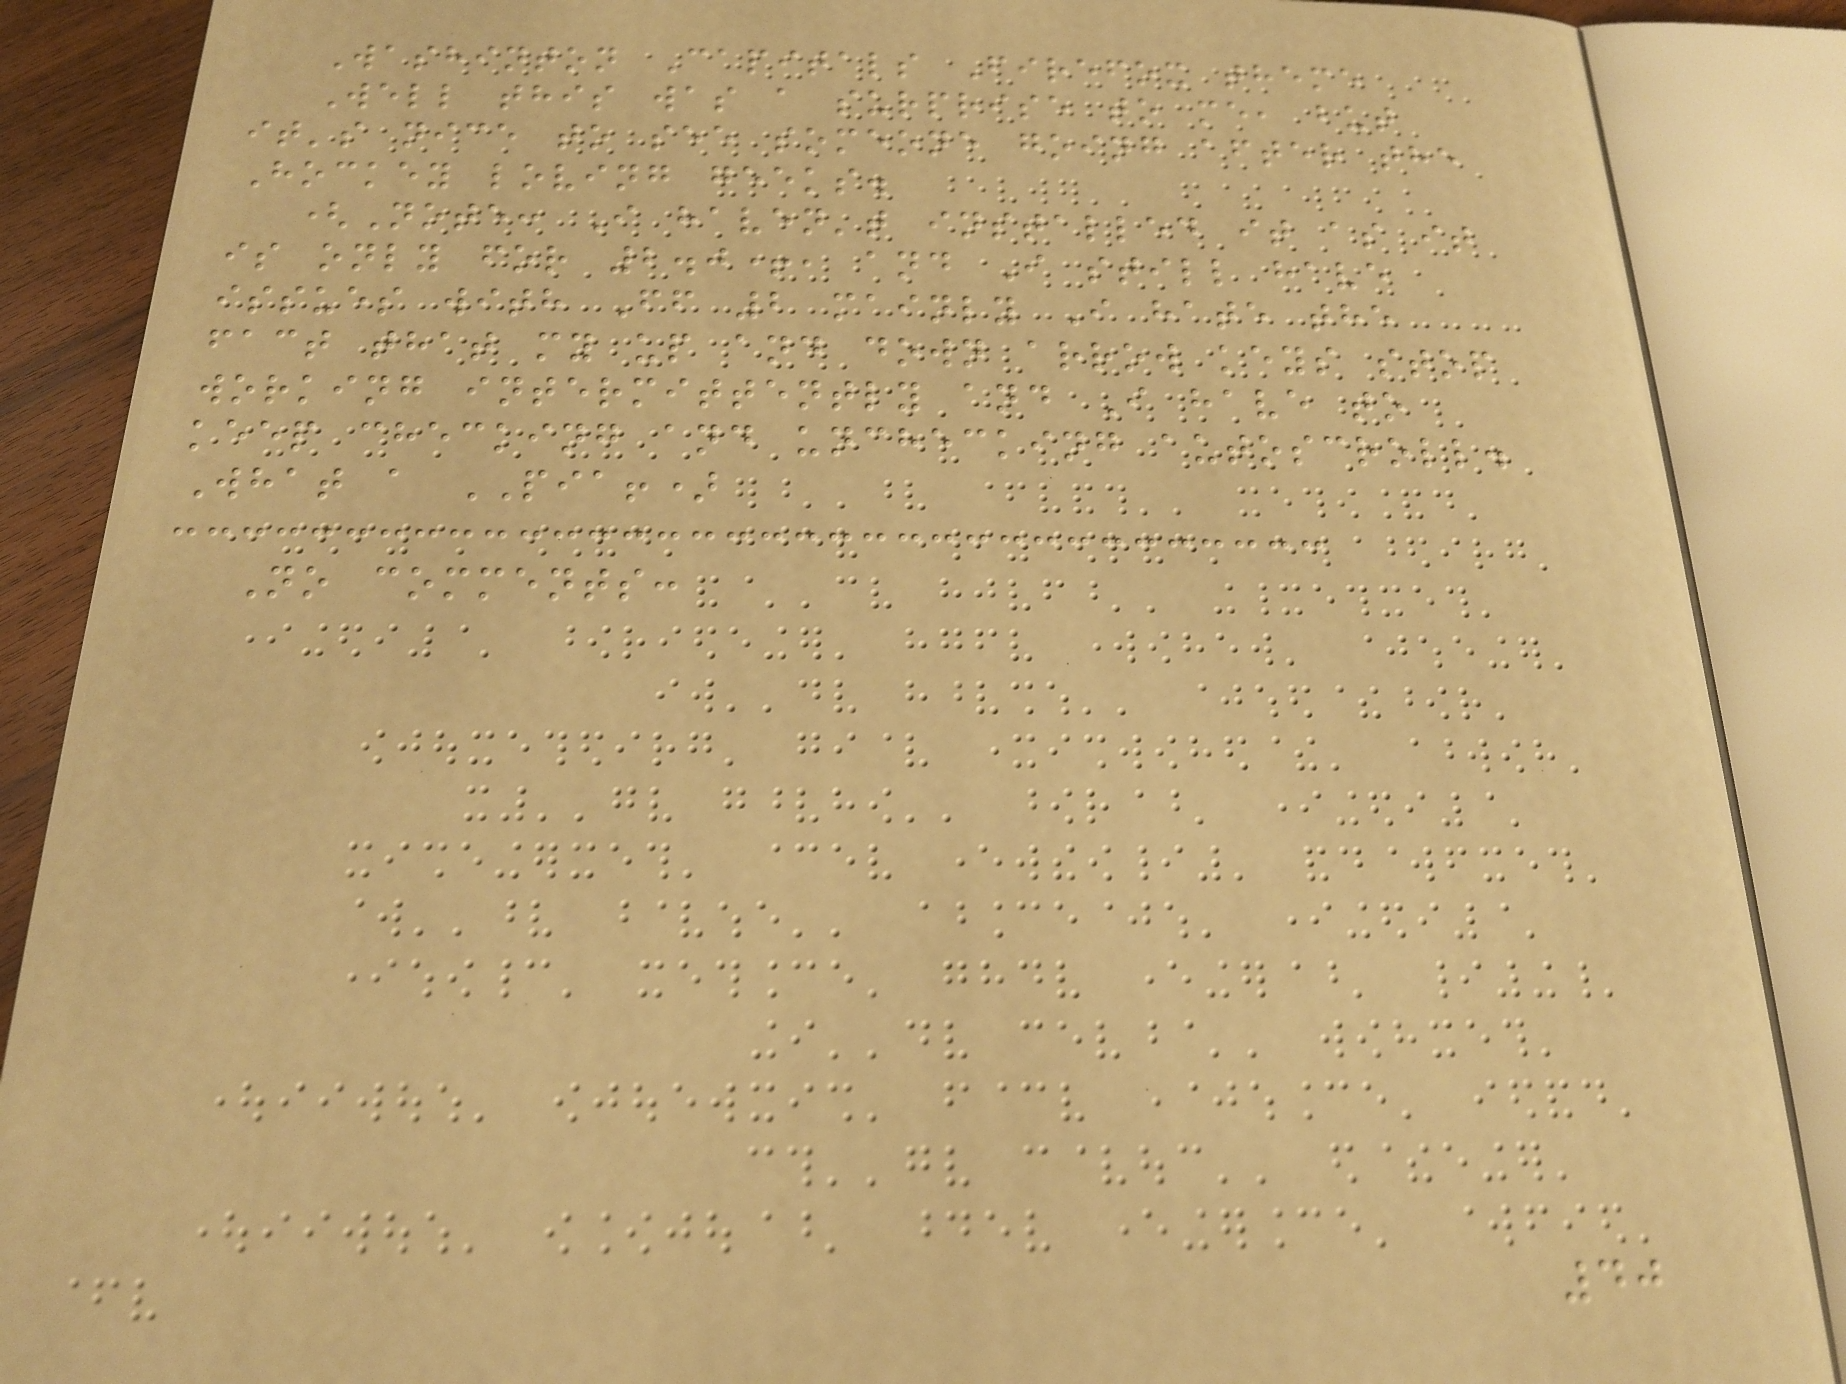Washinton Capitals Firefox theme
Well this was a surprise to me, but
it's nice to see someone going after the
Hockey loving geeks.
(Note: I haven't installed it as it
is only for 2.0+, and I still have
issues with Ff 2 mainly I hate the
fact that my up and down arrow keys stop
working intermittently and I have to
keep checking and unchecking autoscroll.
What a PIA!)
No comments:
40
